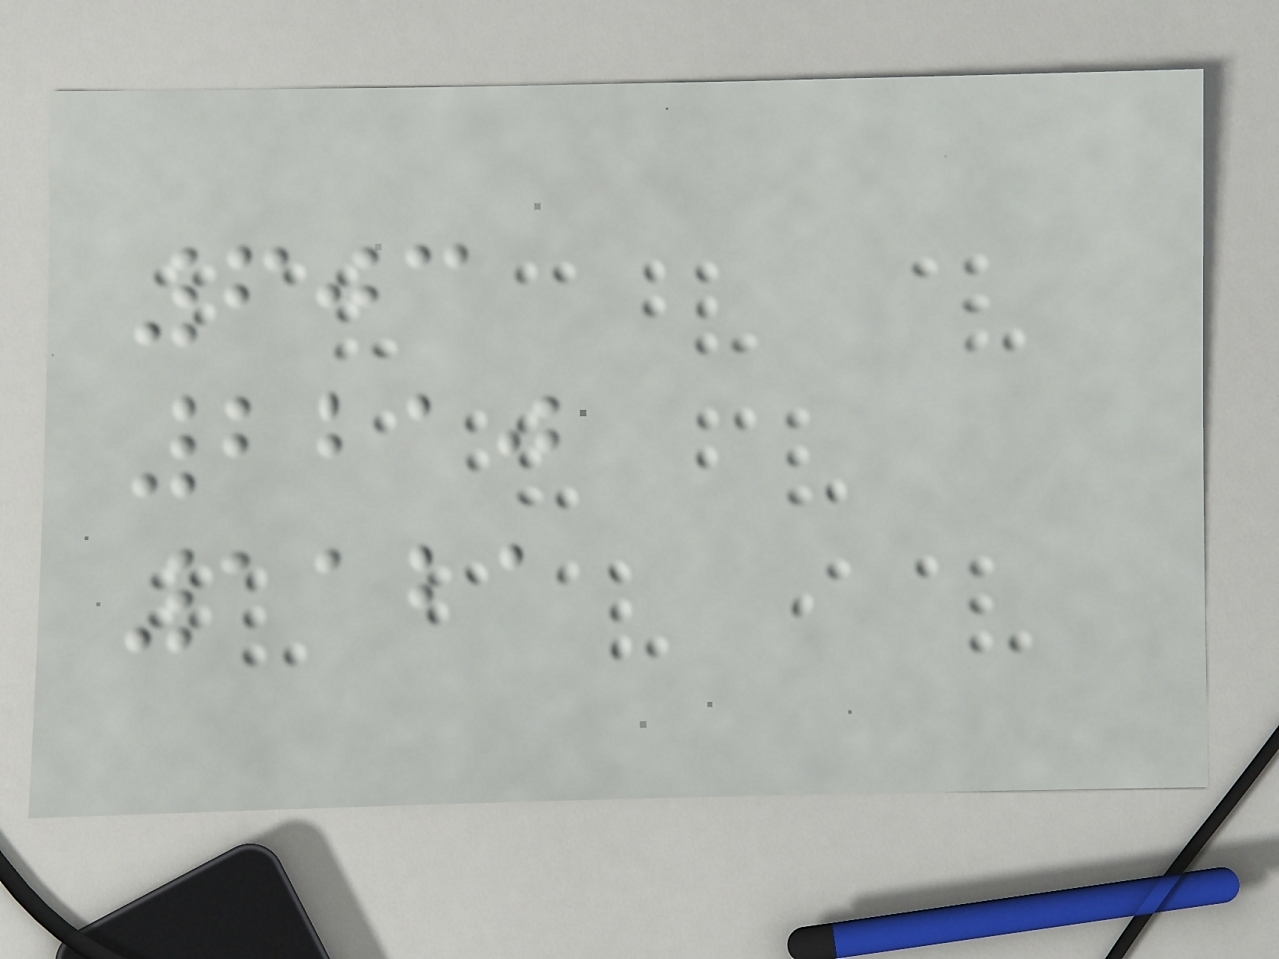603
2210
1121
